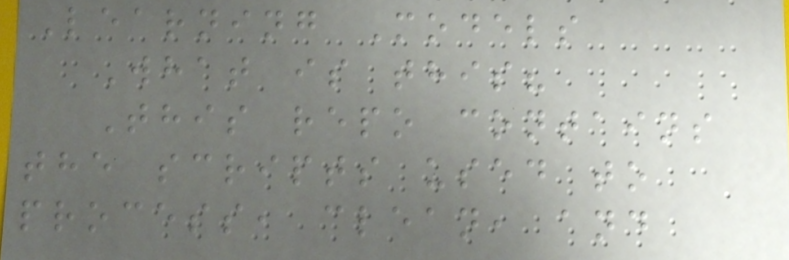Learning Models
What is this?
This repo contains
the scripts used to
process, clean, and
